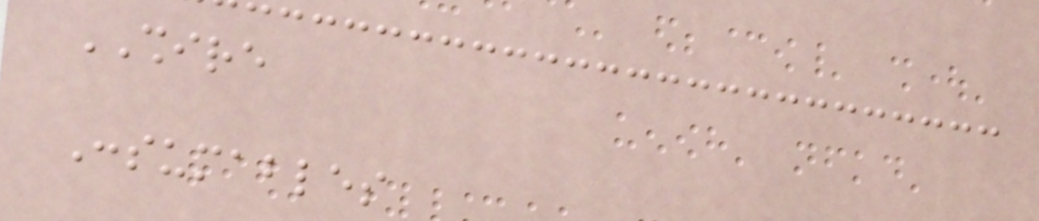SHIRE
Consumables
